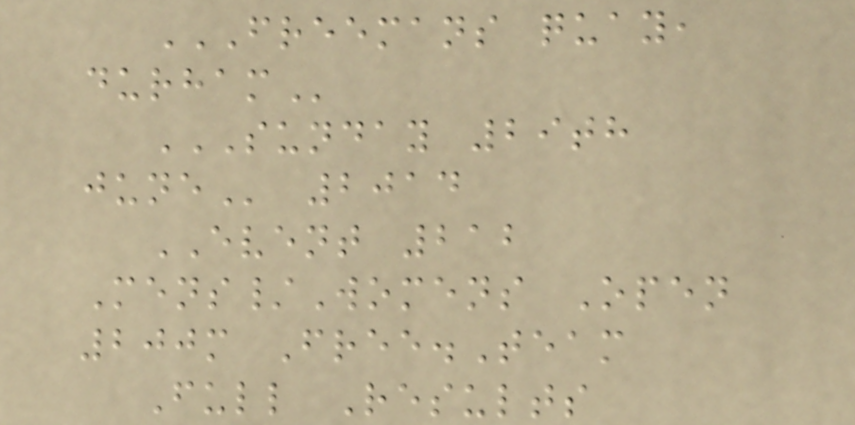FREEMANS QUAY,
DURHAM
SUNDAY 29TH
JUNE 2014
EVENT 212
Mens/Womens Open
200m Free.Team
Full Results
